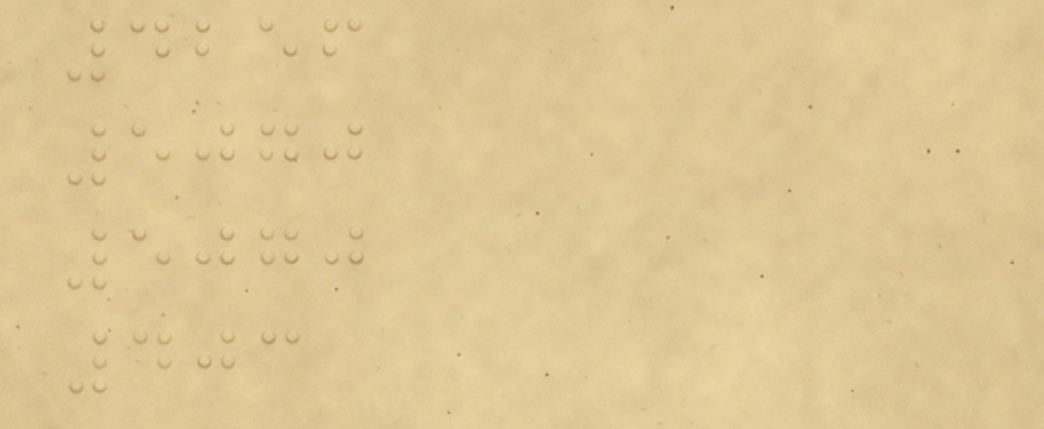4256
5070
5070
403
